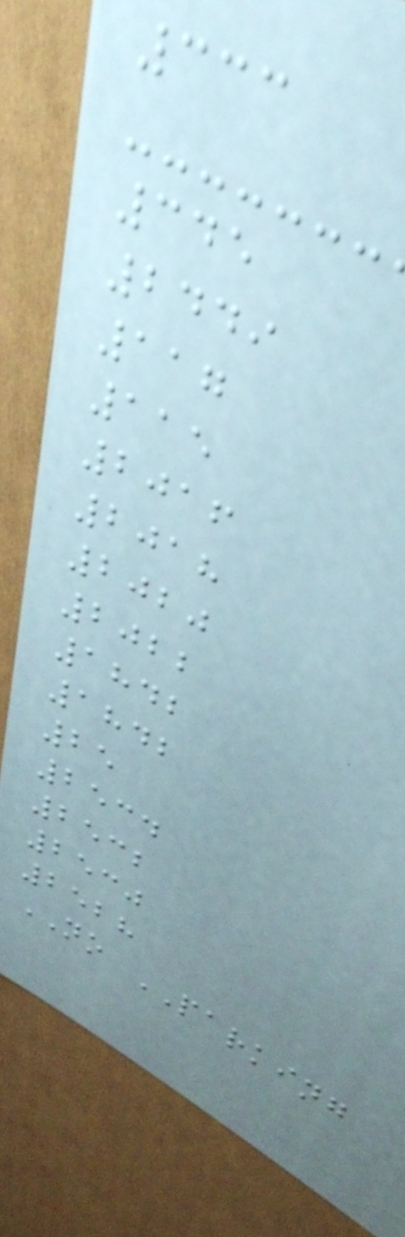333
345
2449
117
115
2016
2018
2020
2022
1842
1842
25
2534
2532
2530
2528
NO PARKING
